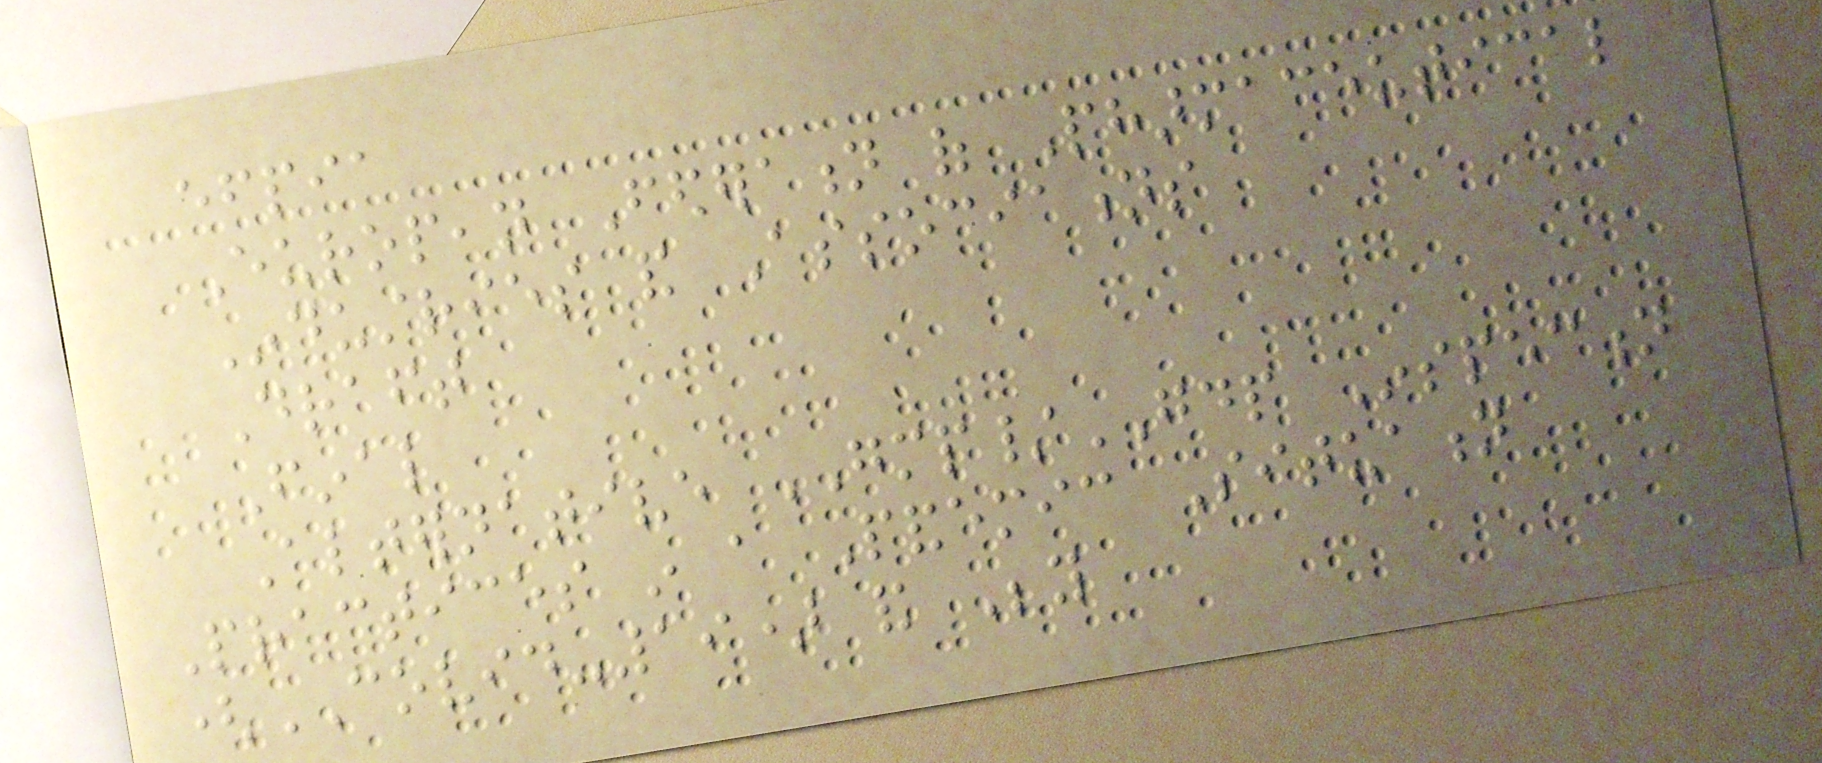efpia
European Federation of Pharmaceutical
Industries and Associations
Draft
Final
Alternative GMP/GDP Inspection
Practices in a Pandemic Situation
(COVID-19) and Beyond
